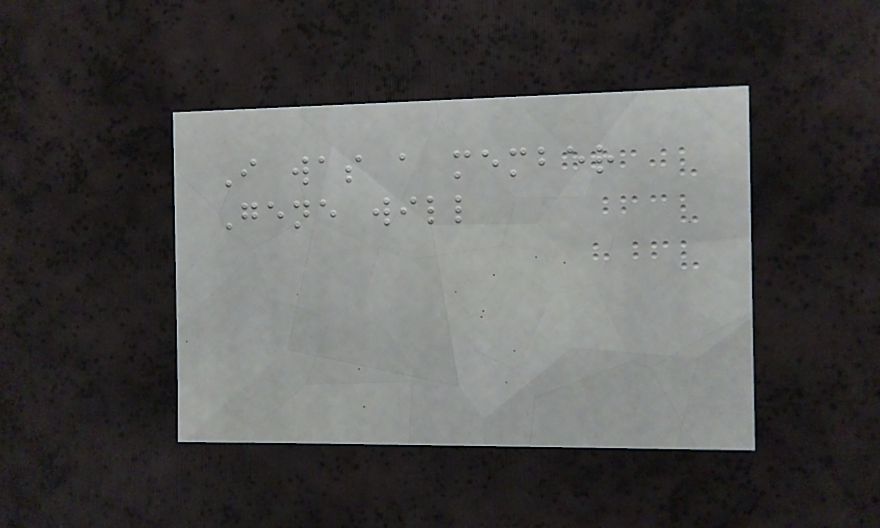I was a member
Gene will
